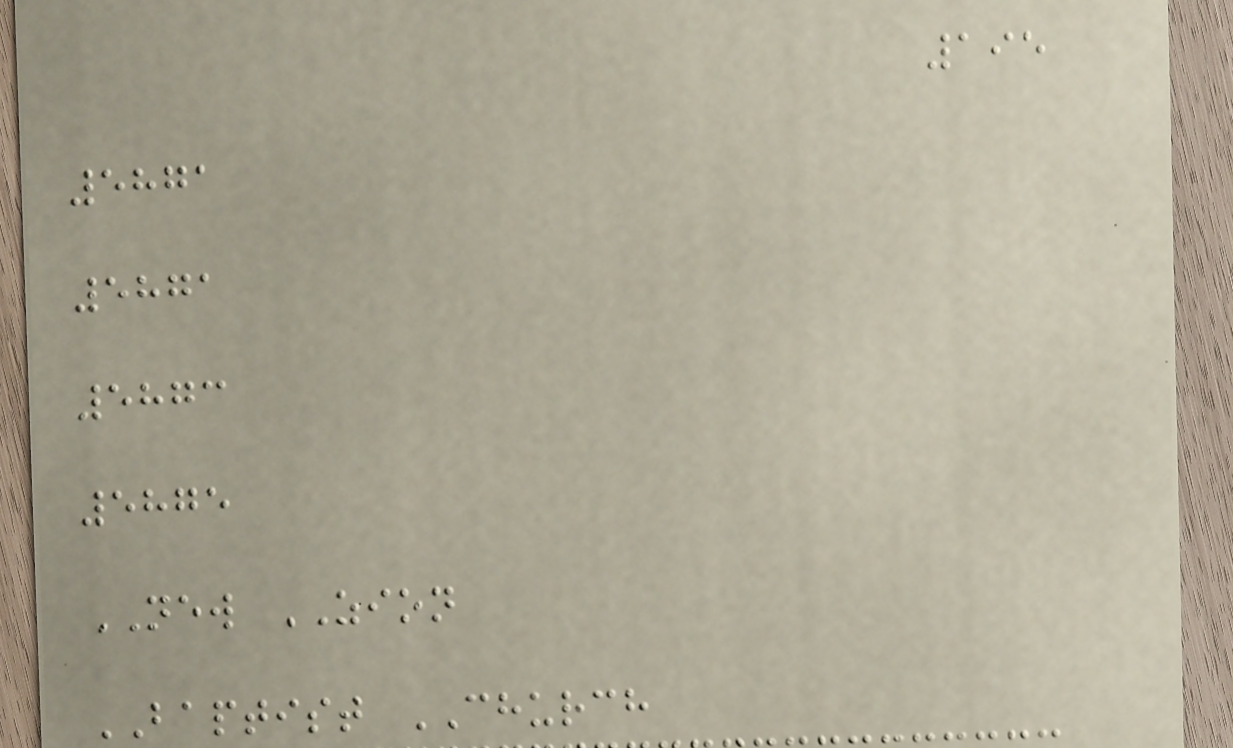195
5871
5871
5873
5875
NEW ZION
BAPTIST CHURCH
